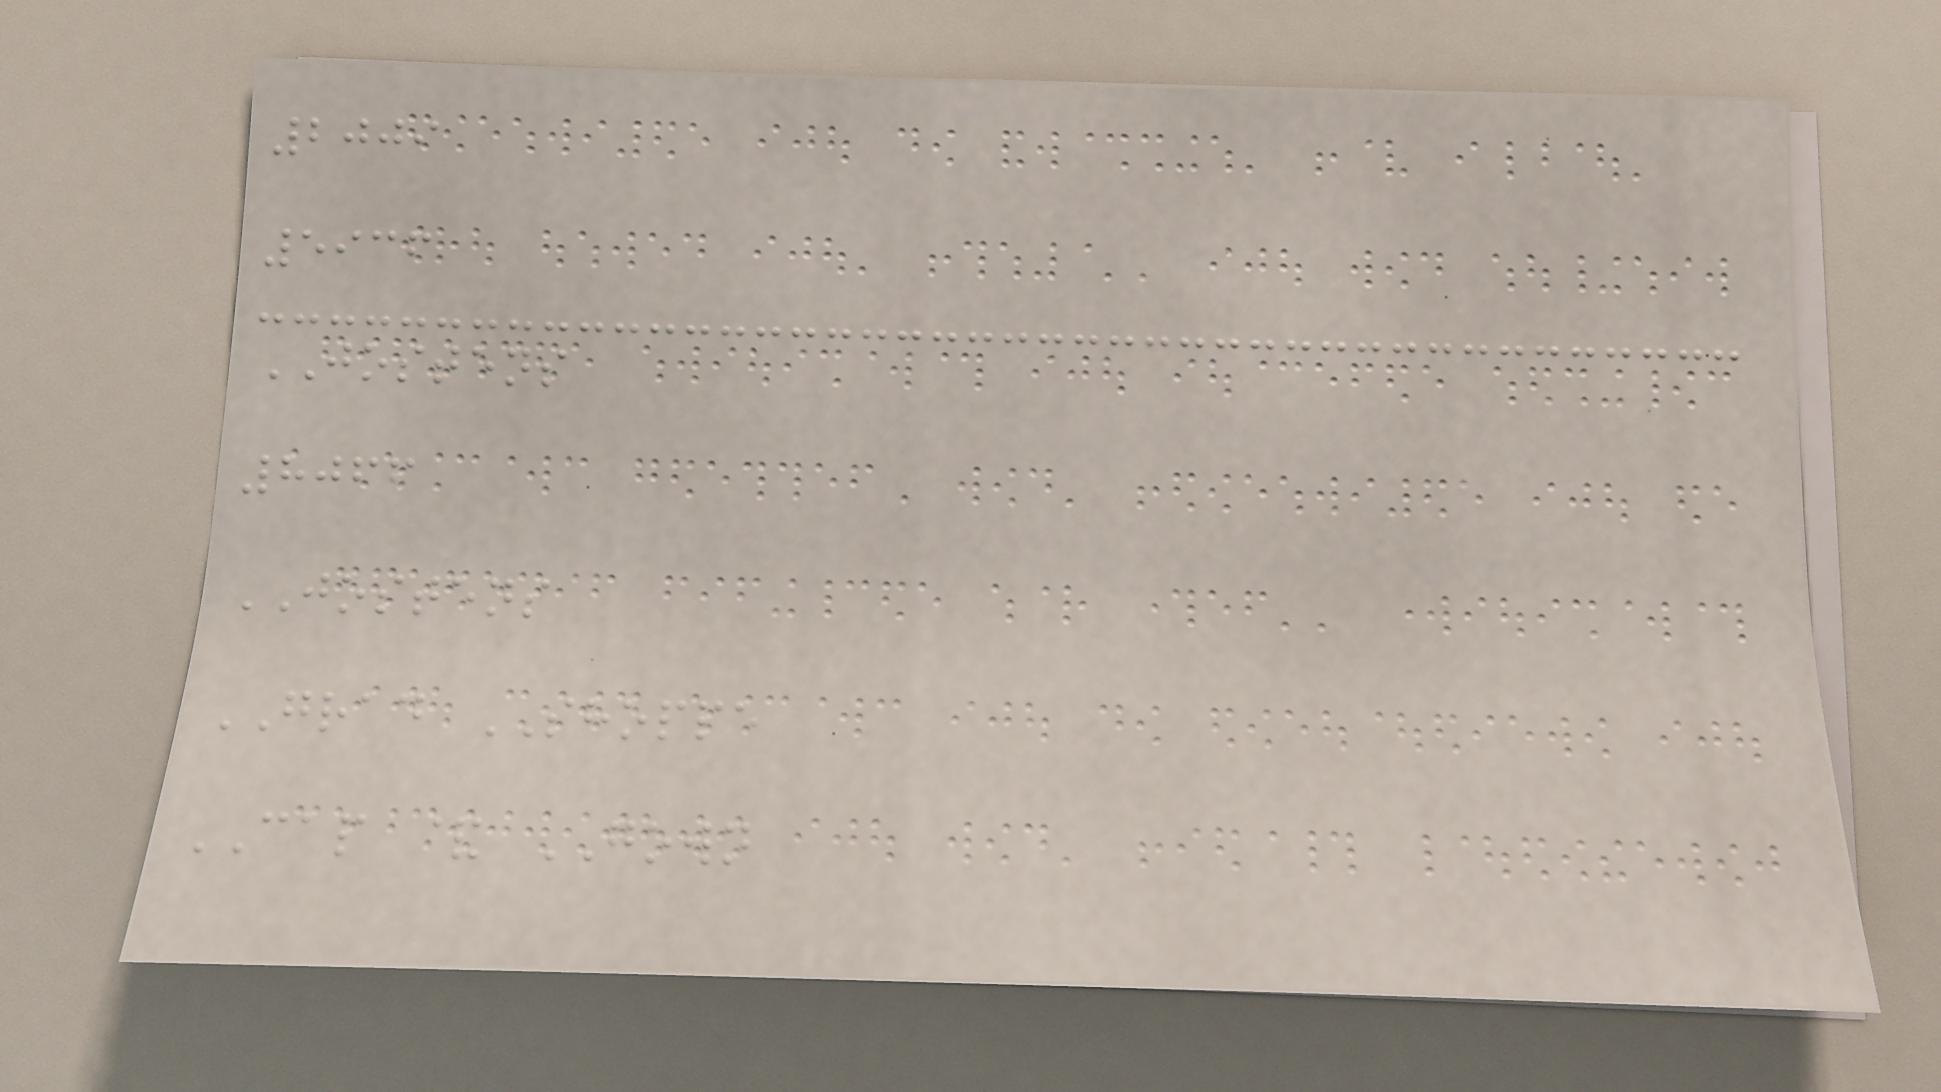2009
5936
JOSTENS
8066
JOSTENS
GRAD SHOPPE
CAP & GOWN
